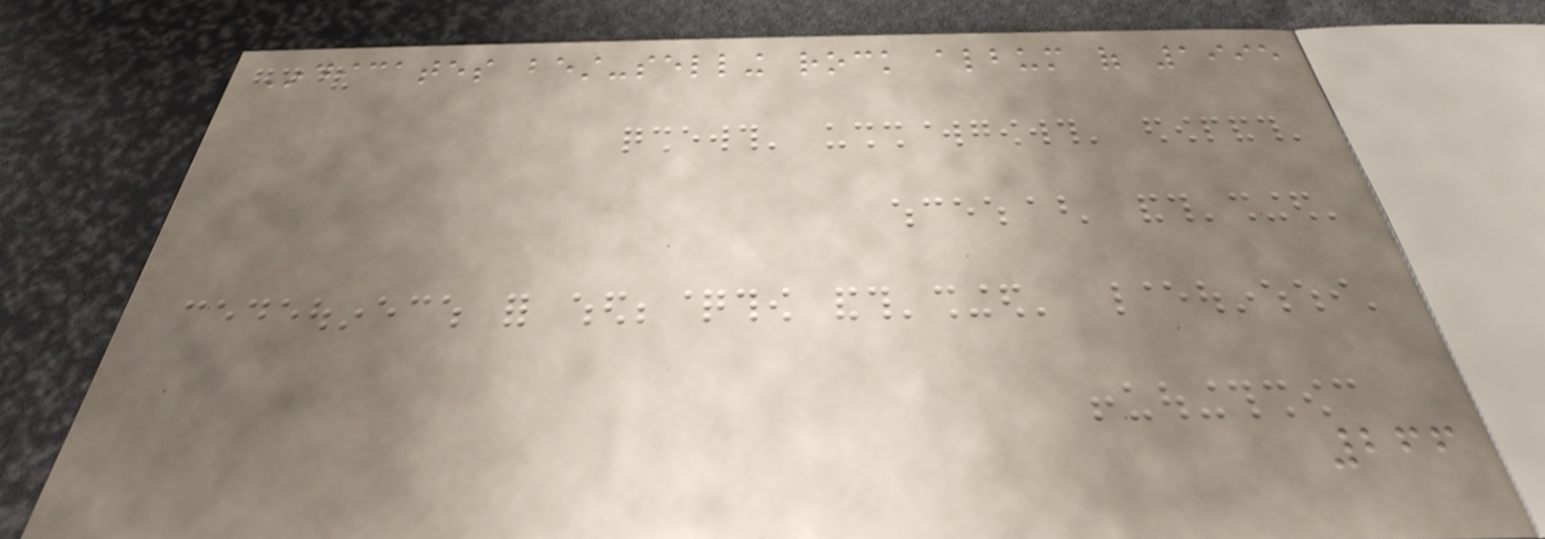Indicates best-selling rock album of 1995
266
